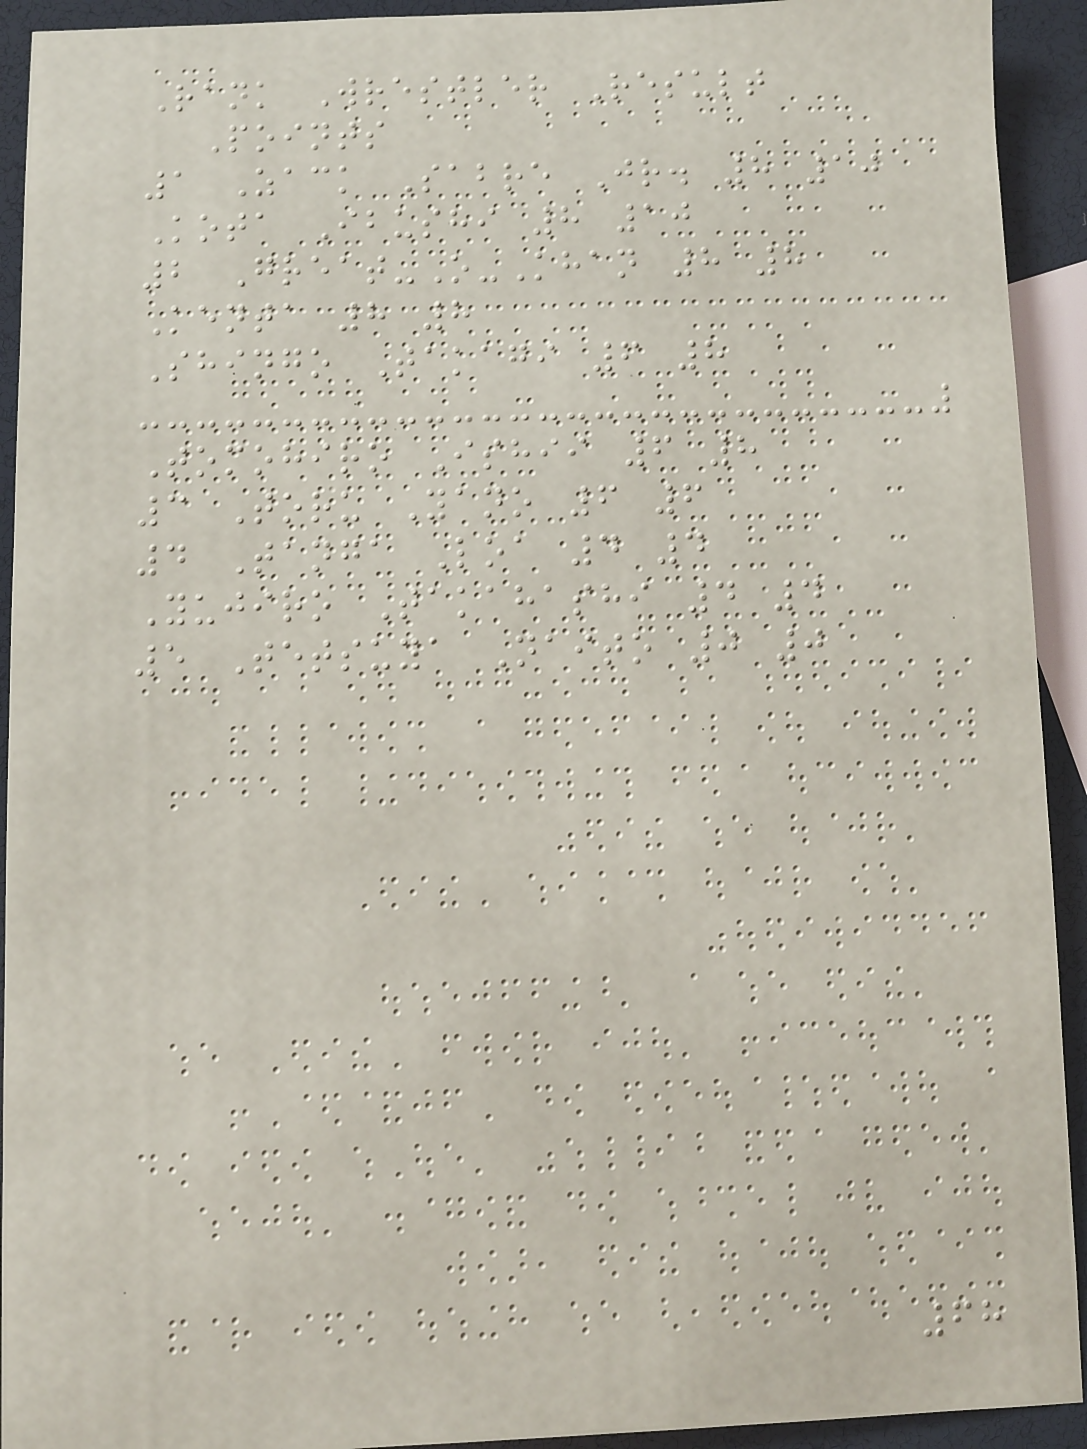Rank Wrestler Result
Points
1 Zack Sabre Jr. 8 10
Kota Ibushi 8 10
2 Great-O-Khan 8 8
Kenta 8 8
Shingo Takagi 6 8
Tomohiro Ishii 6 8
3 Toru Yano 6 6
4 Tanga Loa 4 4
Yujiro Takahashi 4 4
5 Tetsuya Naito 0 0
68
